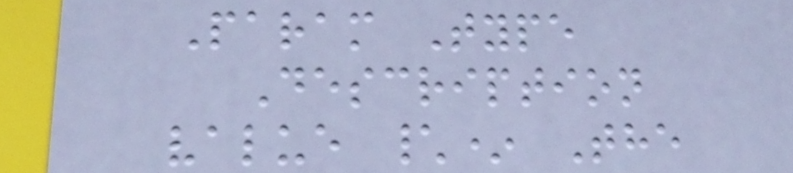Param Type
Description
value \* The
